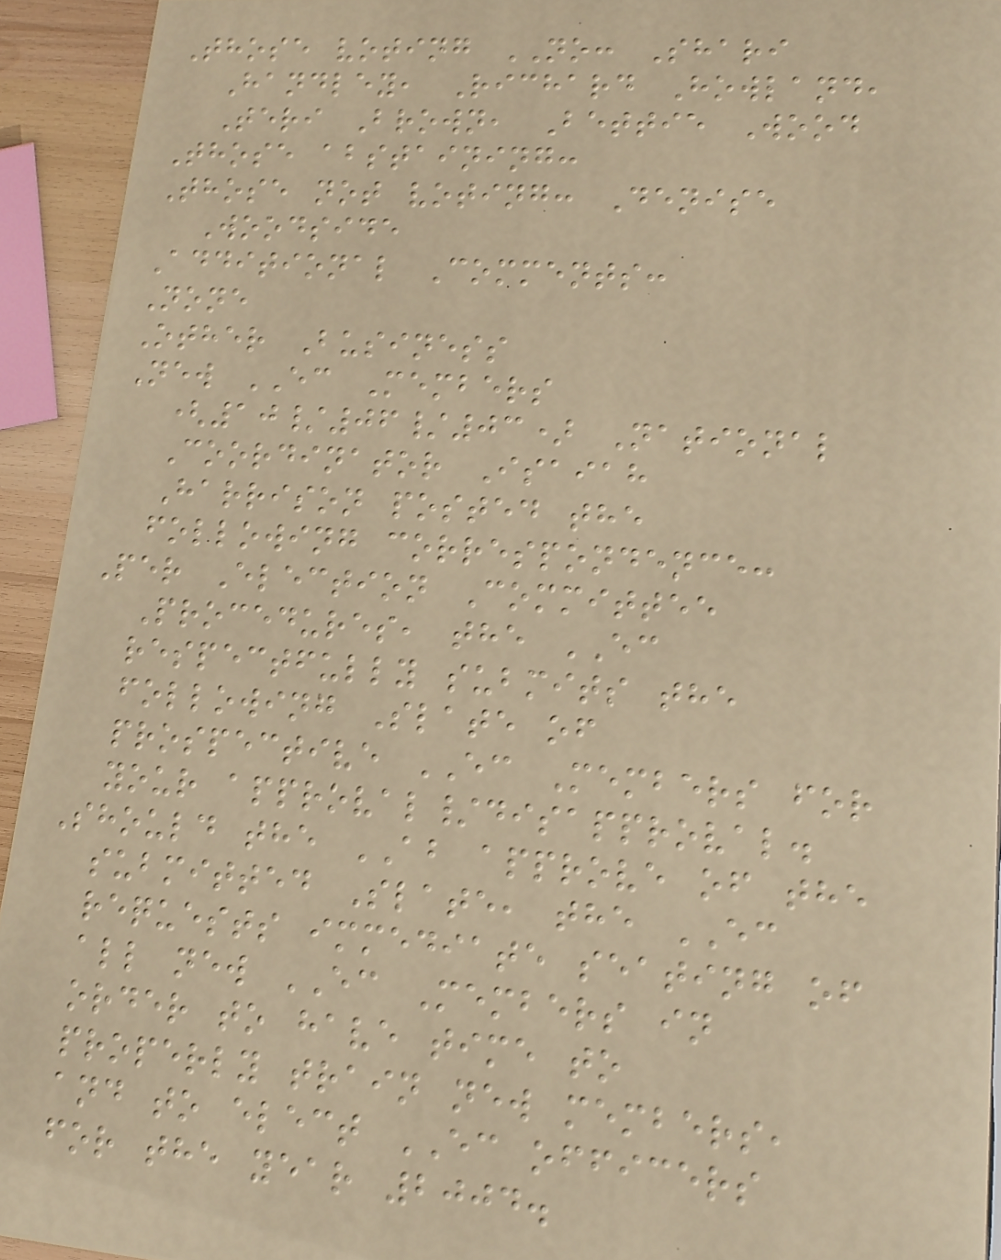Those voting NO: Shari
Handley, Richard Howland,
Teri Brown, Bettie Wood
Those abstaining:
Those not voting: Denise
Woodside
Additional Comments:
None
Other Business
New EC Members
(10/06/03) National
Coordinator Isaiah
Harrison posted the
following correspondence:
Per Election Committee
Procedures, the EC
respectfully submits the
following Slate of
prospective EC Members for
your approval/disapproval.
Should the AB approve of the
submitted Slate, the EC
requests immediate seating of
all new EC Members in
order to have time to
properly train new members,
and to elect EC officers
for the year 2004.
